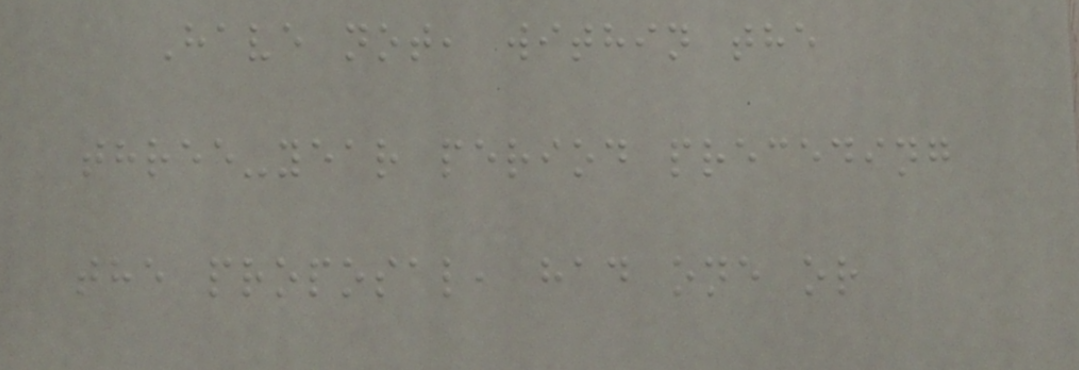Have not, within the
three-year period preceding
the proposal, had one or
